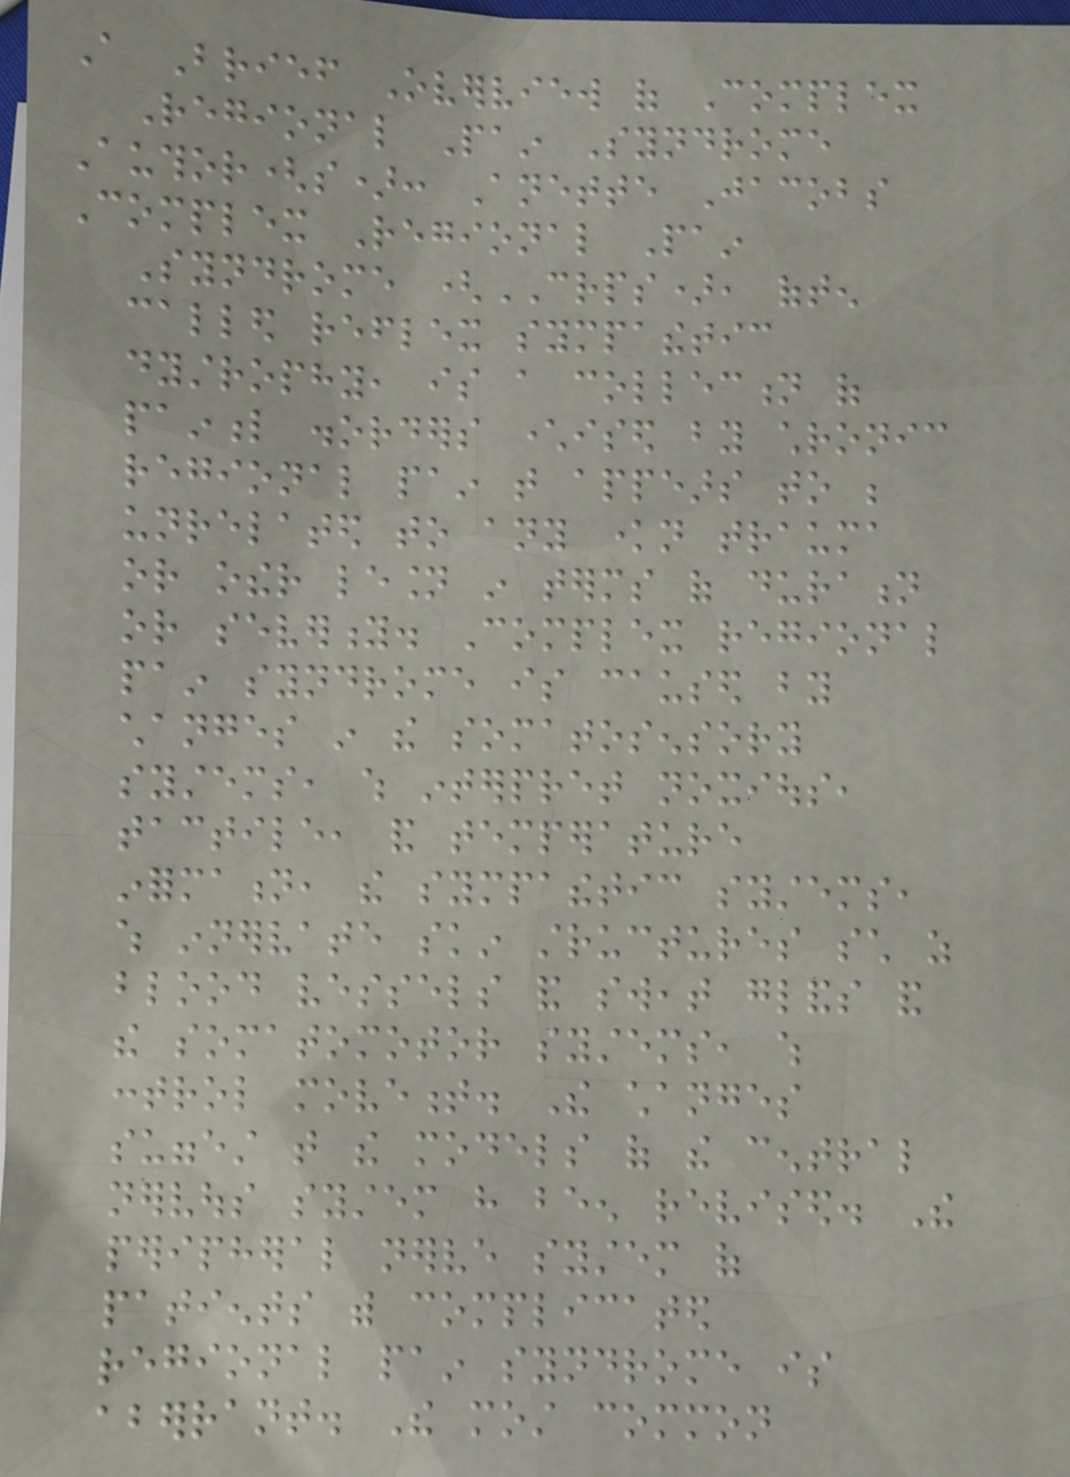A Brief Overview of Complex
Regional Pain Syndrome
Author(s): Anette Jacobs
Complex Regional Pain
Syndrome (CRPS), often
called reflex sympathetic
dystrophy, is a collection of
painful disorders characterised by chronic
regional pain that appears to be
unrelated to any known trauma
or other lesion in terms of duration
or severity. Complex regional
pain syndrome is caused by
changes in the somatosensory
systems, which interpret noxious,
tactile, and temperature
information, the sympathetic systems,
which innervate skin structures such as
blood vessels and sweat glands and
the somatomotor systems, which
control movement. The changes
suggest that the models of the central
nervous system have been revised. The
peripheral nerve system of
patients with complicated
regional pain syndrome is
aberrant. The most common
